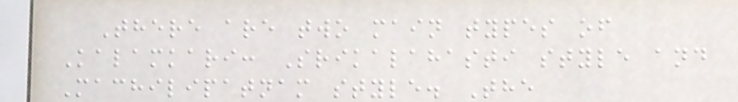There are two main types of
Kalamkari: Srikalahasti style and
Machilipatnam style. The
